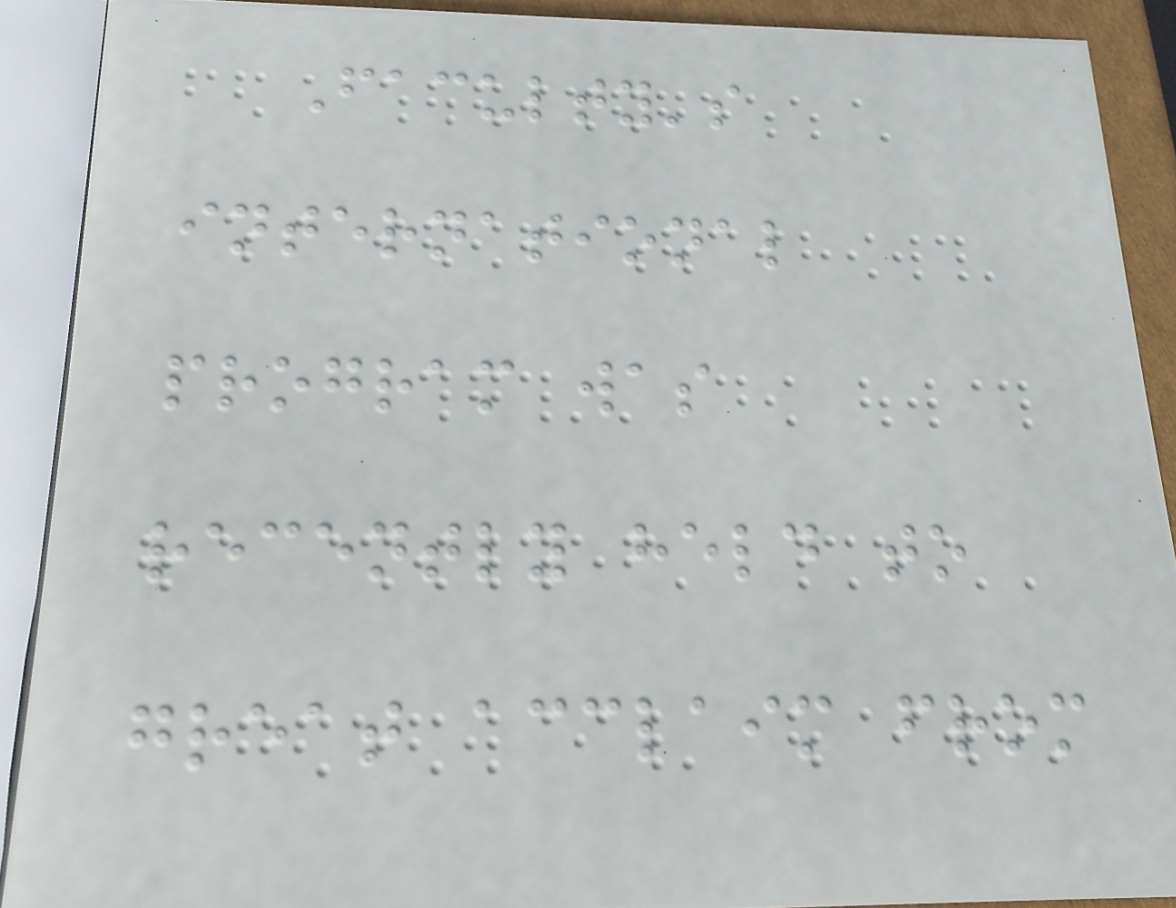Faculty's
international
program was
recently held to
great acclaim from
